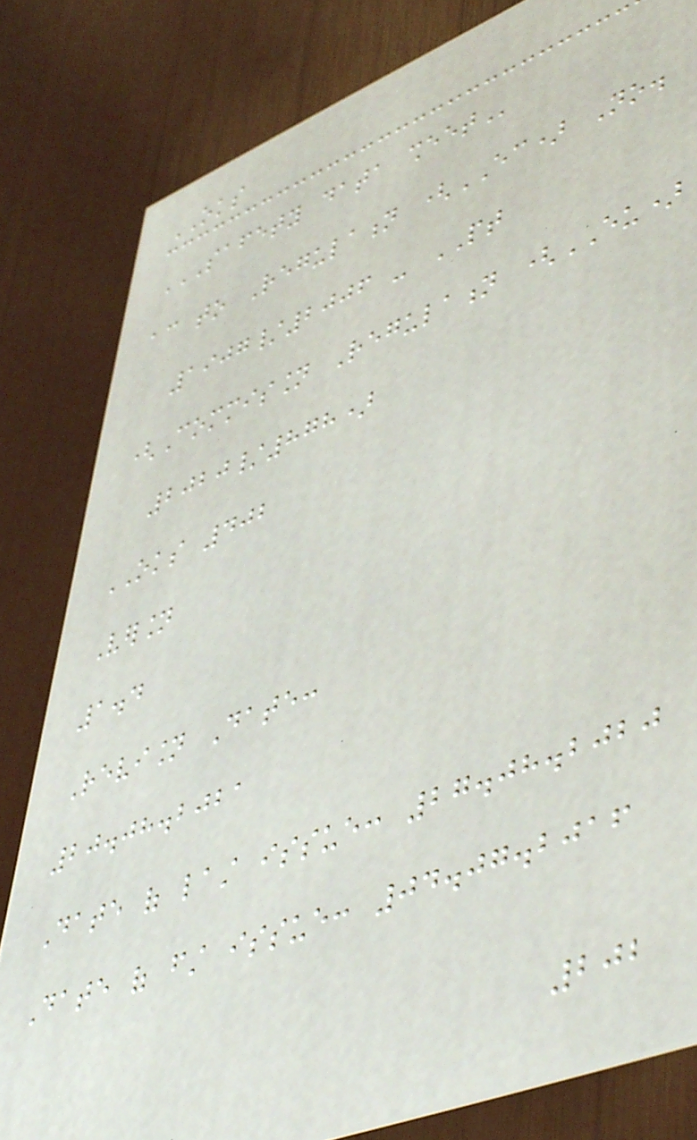OKS
SAFETY DATA SHEET
according to Regulation (EC) No.
1907/2006 - PT
(Commission Regulation (EU)
2020/878)
OKS 402
Version
1.4
Revision Date:
20.08.2021
Date of last issue: 27.08.2020
Date of first issue: 04.07.2016
202
